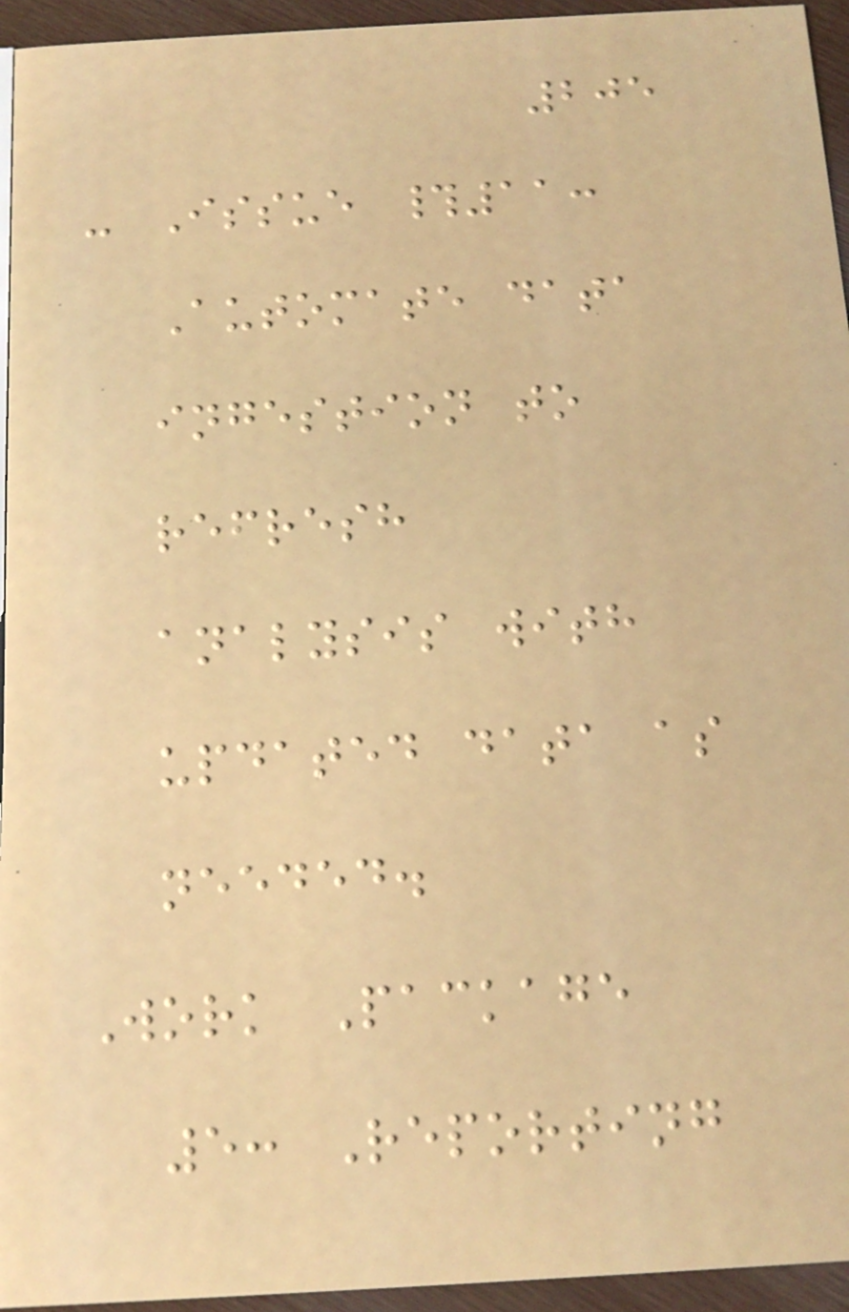205
- Issue #11:
Automate data
ingestion to
refresh
analysis with
updated data as
needed.
Work Package
5: Reporting
